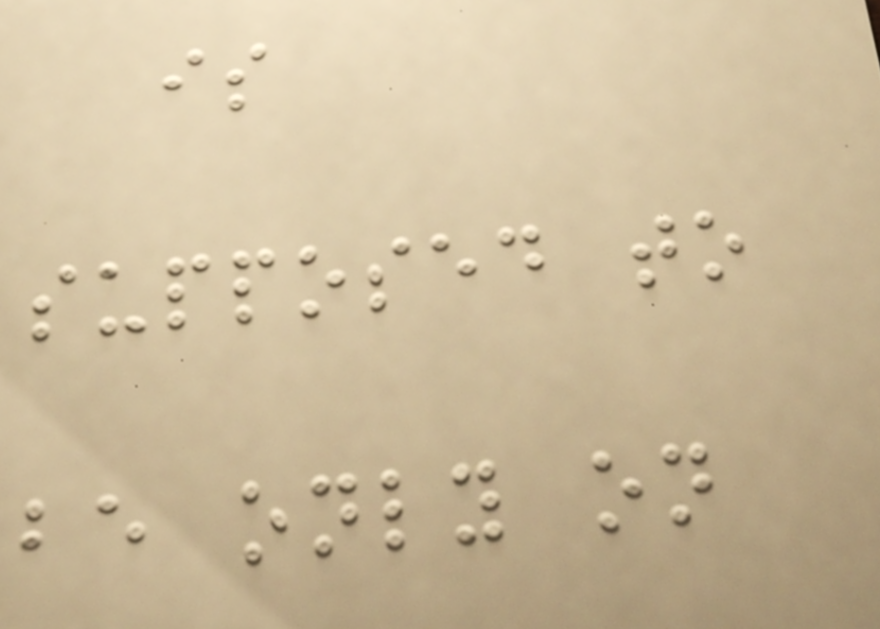is
supposed to
be only on
